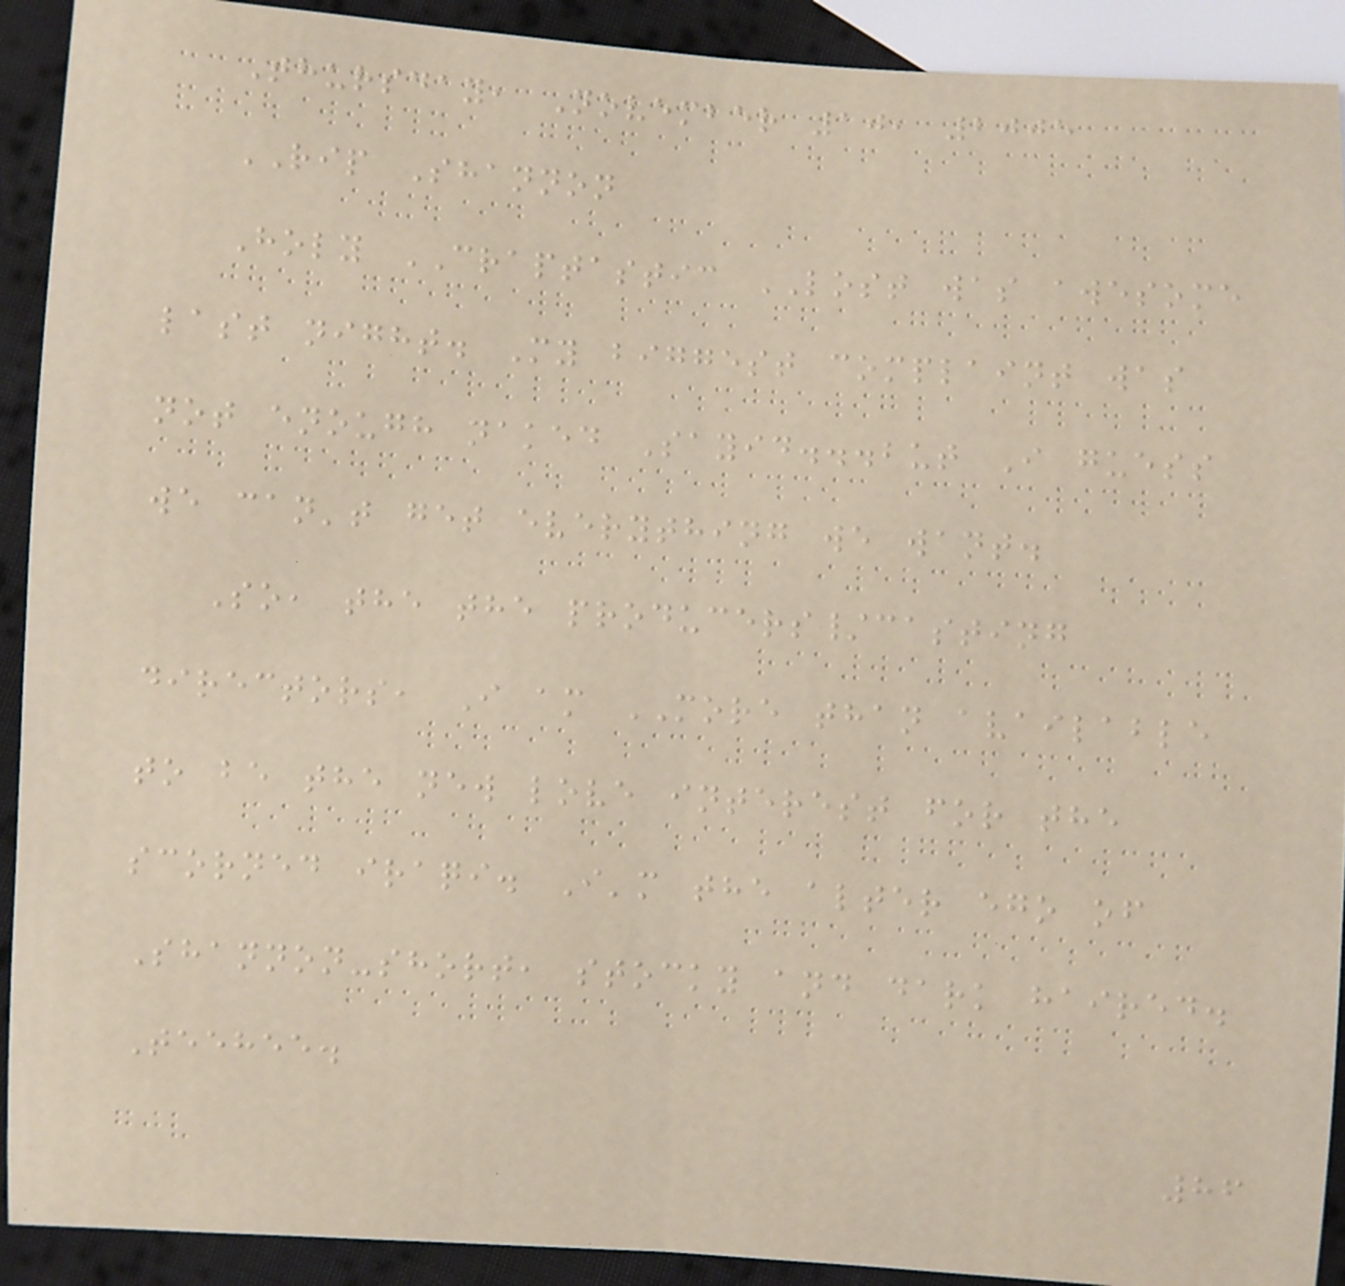Thursday, November 10, 2005
RIP Shannon
Holy CRAPTASTIC LOST was awesome
last night. My biggest complaint was
not enough naked Sayid...but I guess
we can't get everything we want.
So, the the producers/casting
directors, I am MORE than available
to be the new love interest for the
scorned iraqi. I'm the alter ego of
Shannon-short, stocky and dark haired.
Teehee.
86
